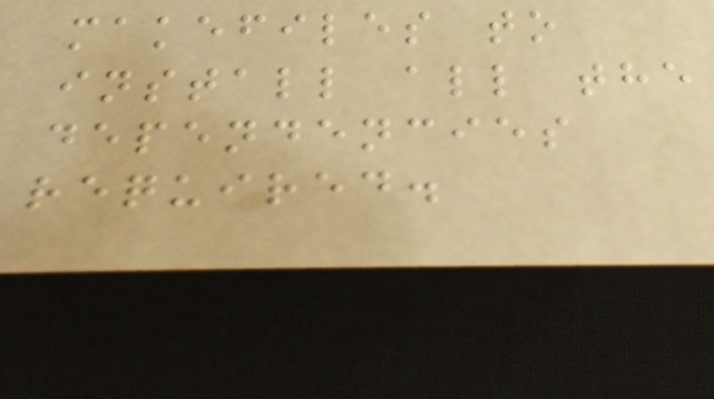makefiles to
install all the
dependencies
required.
